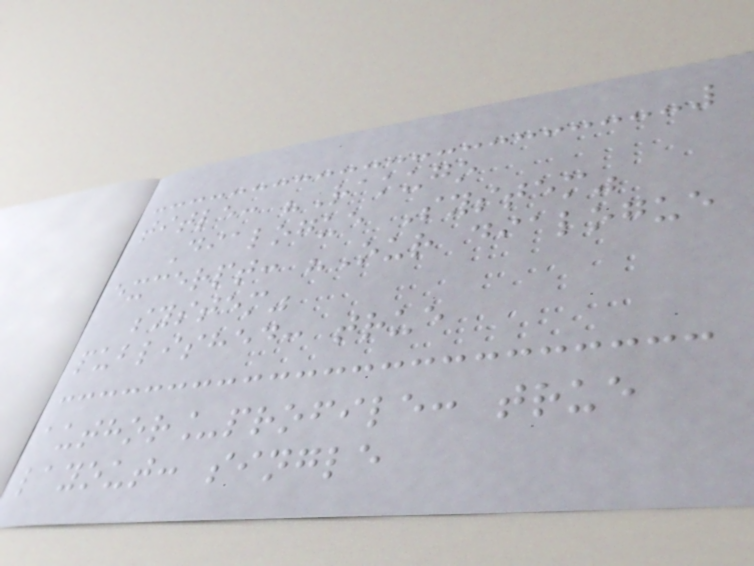title: "Rakugo
Dialogue System"
excerpt: "Our dialogue
system"
published: true
author_profile: true
layout: single
